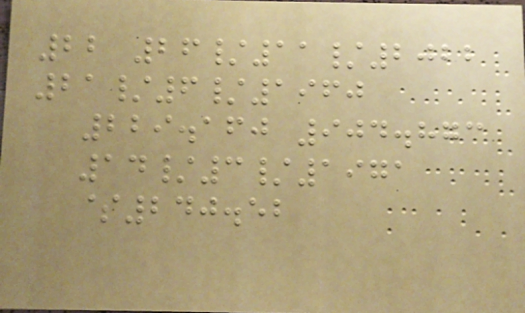22 26/11/2022
21/6/1960
229.160 904.873
14/3/1971
$240.52
